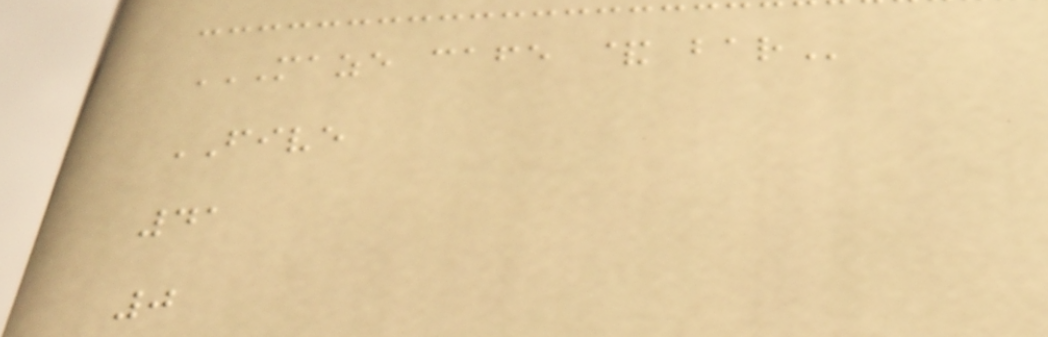MAZE CAFE & BAR
FIVE
41
0
